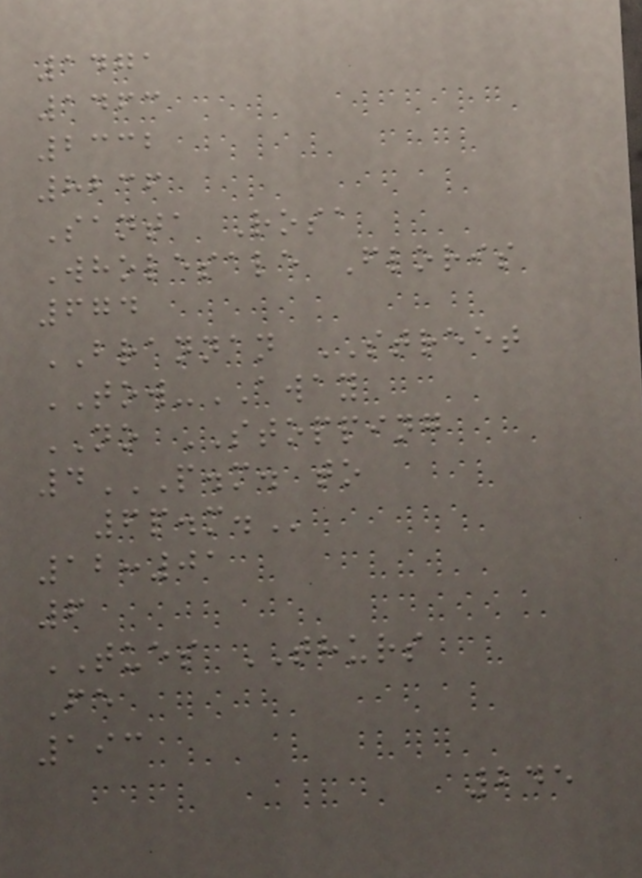1471
1463
2332
8236
Santa Rosa
Wholesale Floris
674
BRANNAN STREET
TOW-AWAY
NO STOPPING
4P.M. TO
6P.M.
12:01
6
TUES THURS
Fe
193
245
